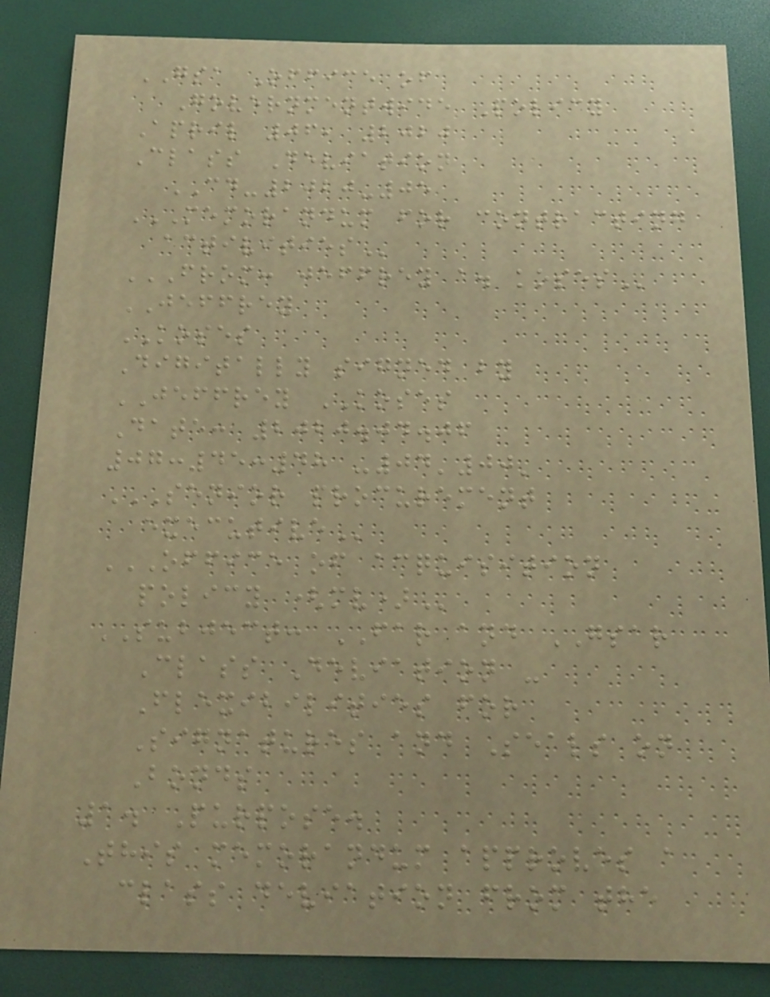GSA Office of
Governmentwide Policy
April 06, 2020
Class Deviation
CD-2020-05
MEMORANDUM FOR CONTRACTING
ACTIVITIES
FROM: JEFFREY A. KOSES
JEFFREY
KOSES
Digitally signed by
JEFFREY KOSES
Date: 2020.04.06
07:45:48 -04'00'
SENIOR PROCUREMENT
EXECUTIVE
OFFICE OF ACQUISITION
POLICY (MV)
SUBJECT: FAR and GSAR
Class Deviation -
Flexibilities for
Signatures and Seals on
Bonds
1. Purpose.
This memorandum approves a
class deviation from the
